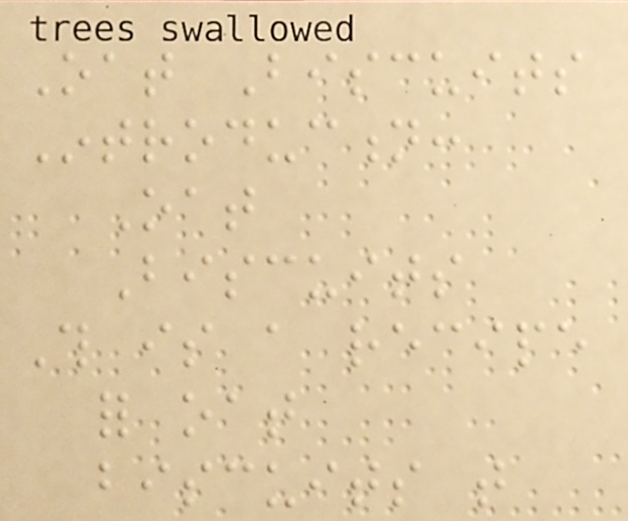Oat Biscuits
Introduction:
Oat
Biscuits
This is a recipe
for oat
biscuits that
